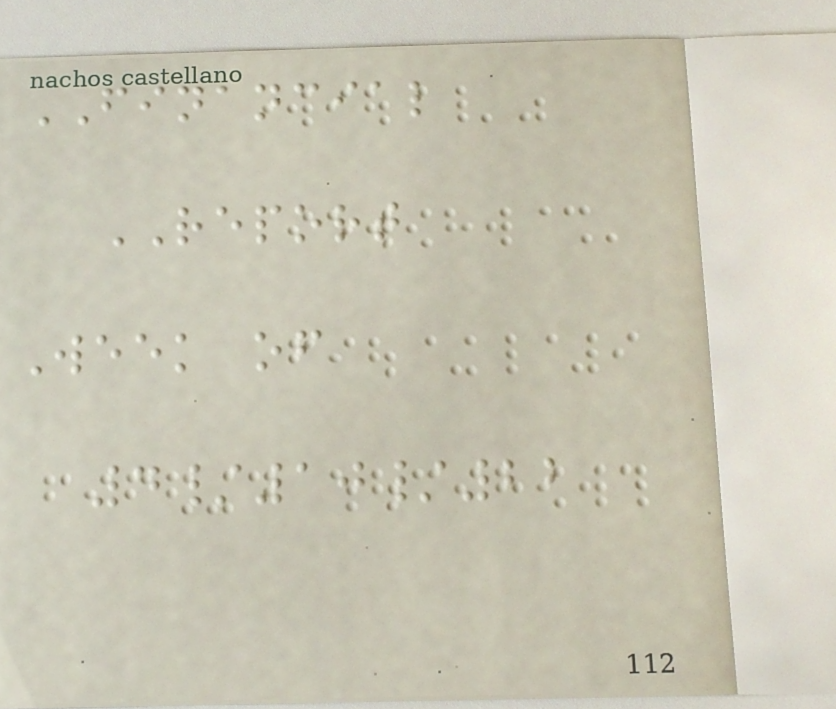FINANCIAL
REPORT
Week of
4/10/22
